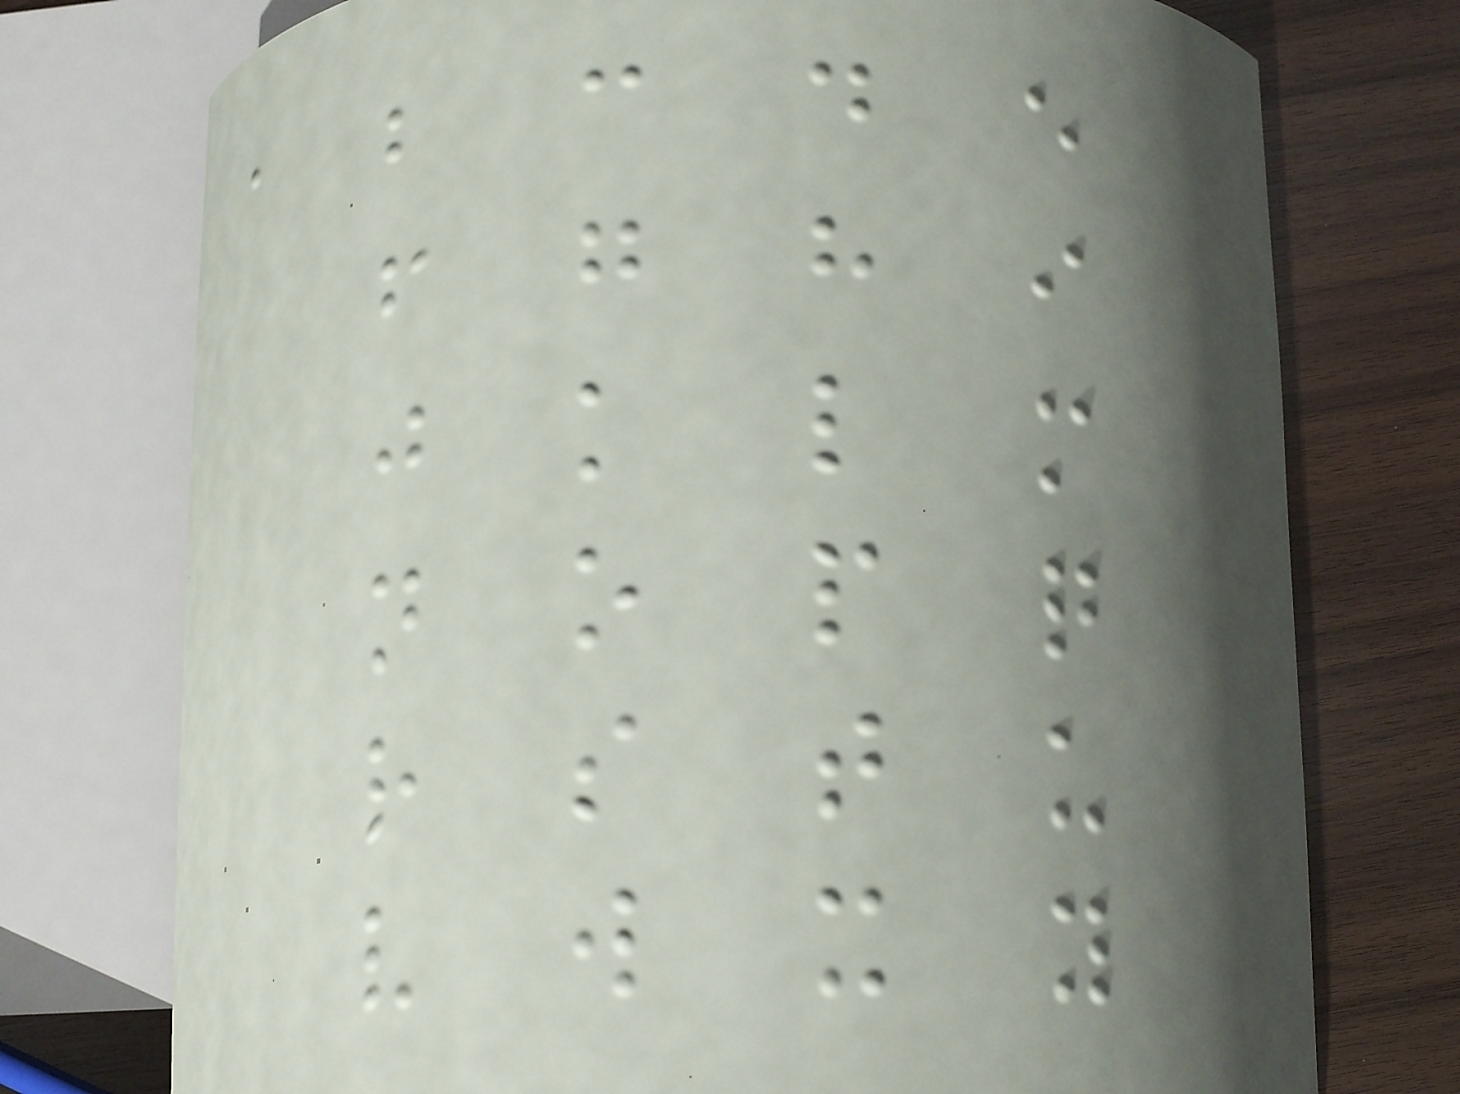a b c d e
f g h i
j k l m
n o p q
r s t u
v w x y
